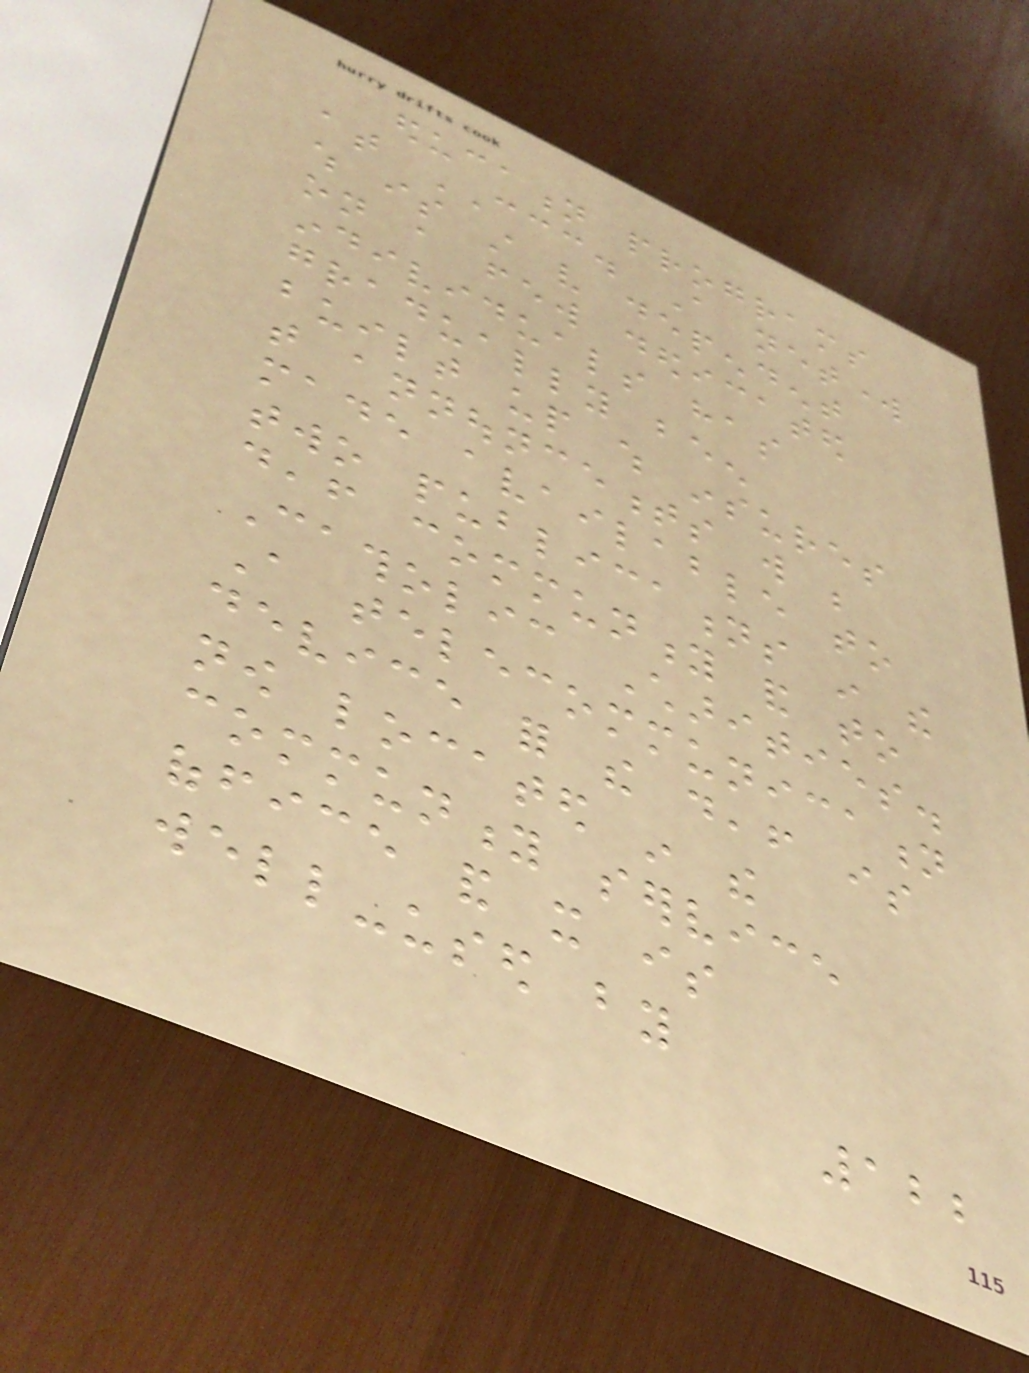education programs
at CCC. A network
which is still very dependent
on a few dedicated
individuals has
gradually been
built up which insures
that announcements will be
made available to
two publications in the
deaf community and to
Catholic Charities.
A telecommunication
device for the deaf is
now located in the
community service
office and it is
well-used by
122
